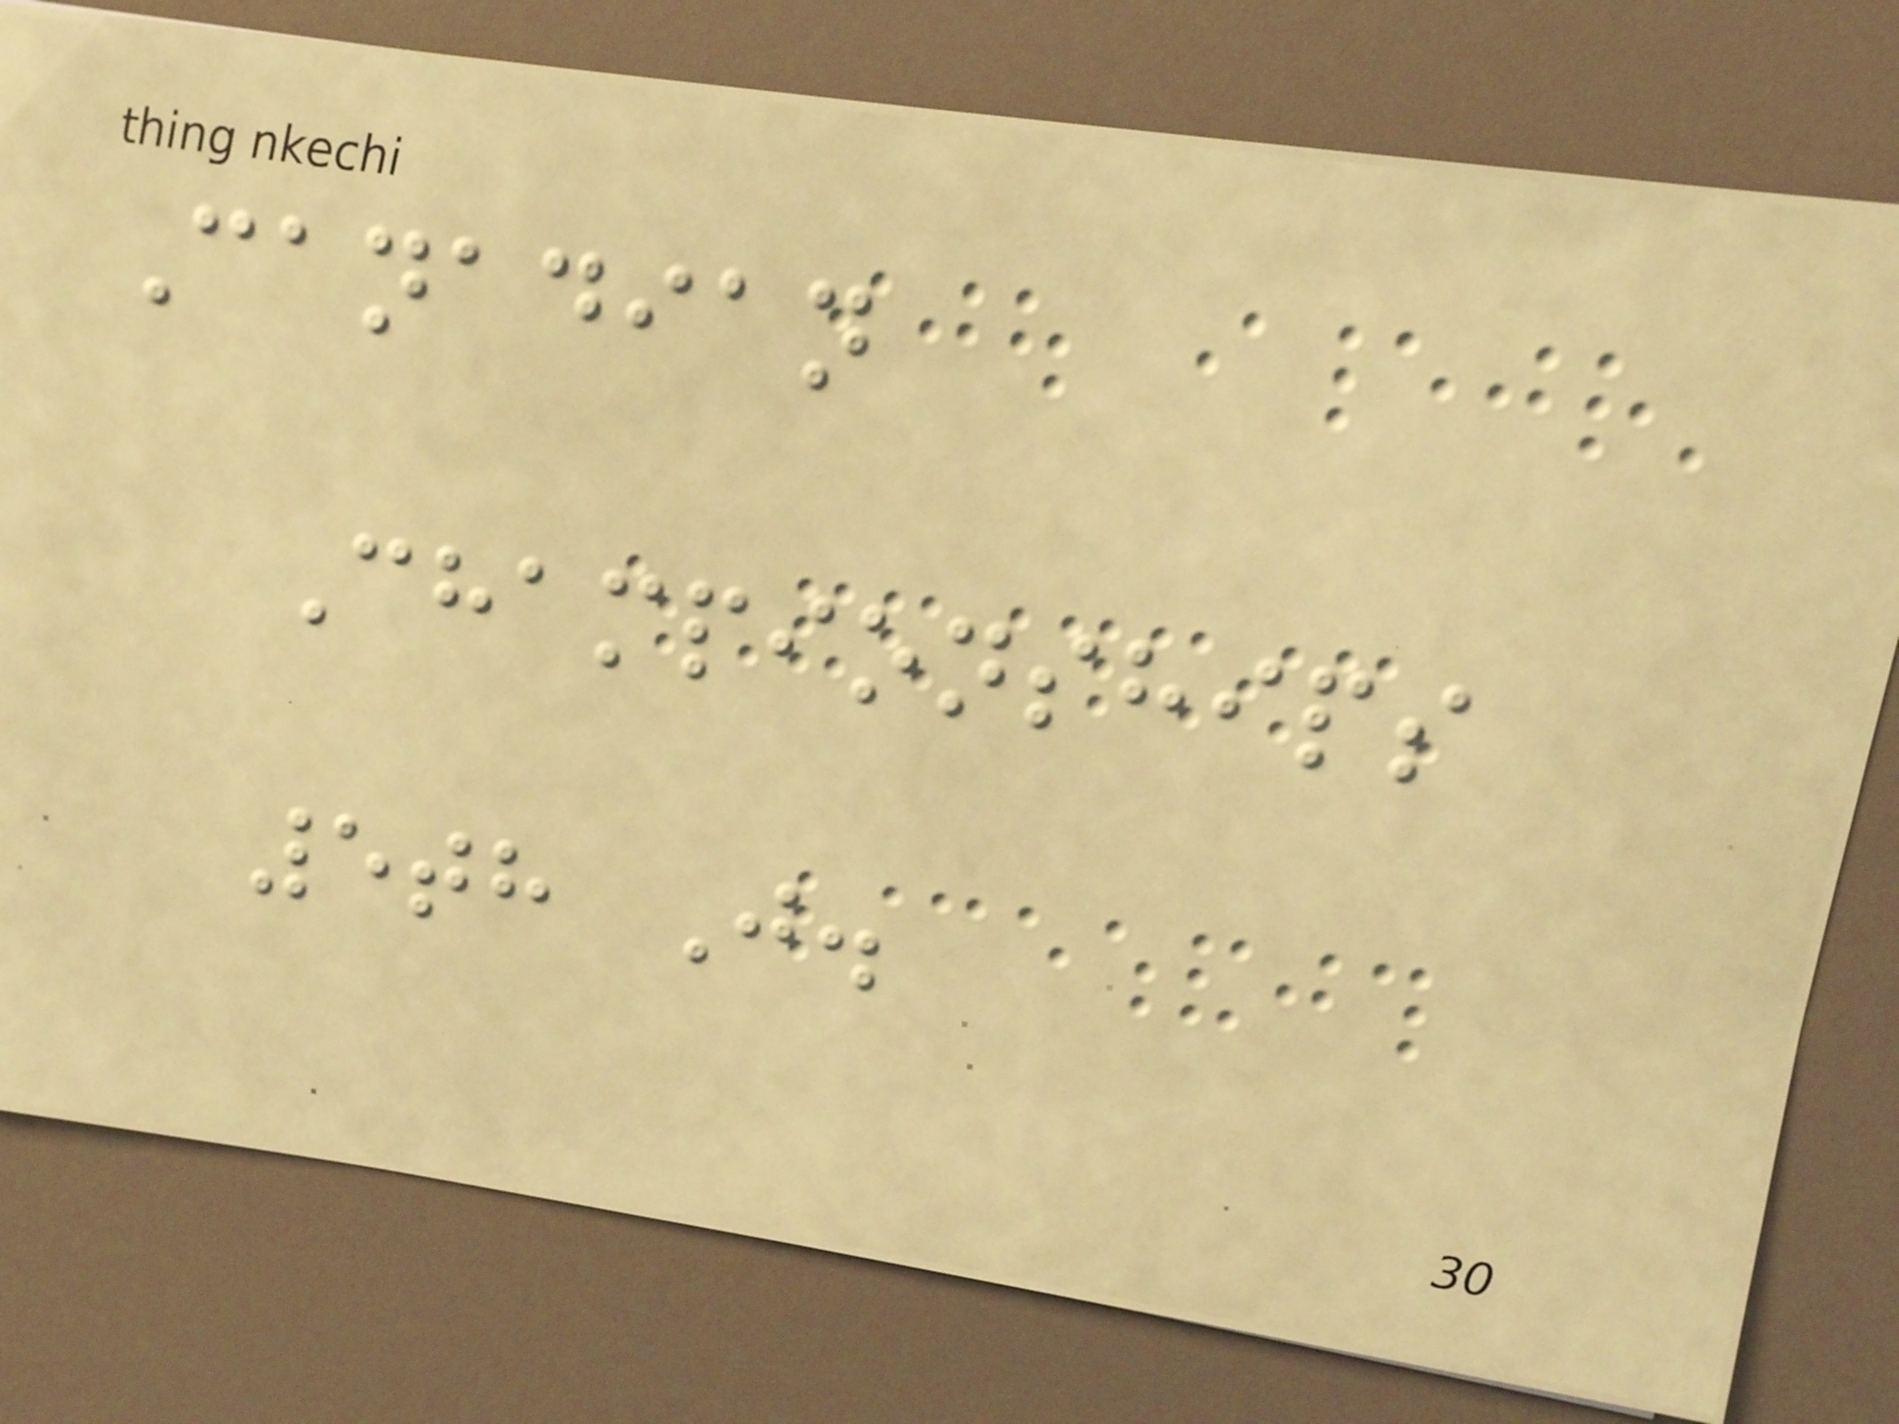Canadian
Championships
5th J.
